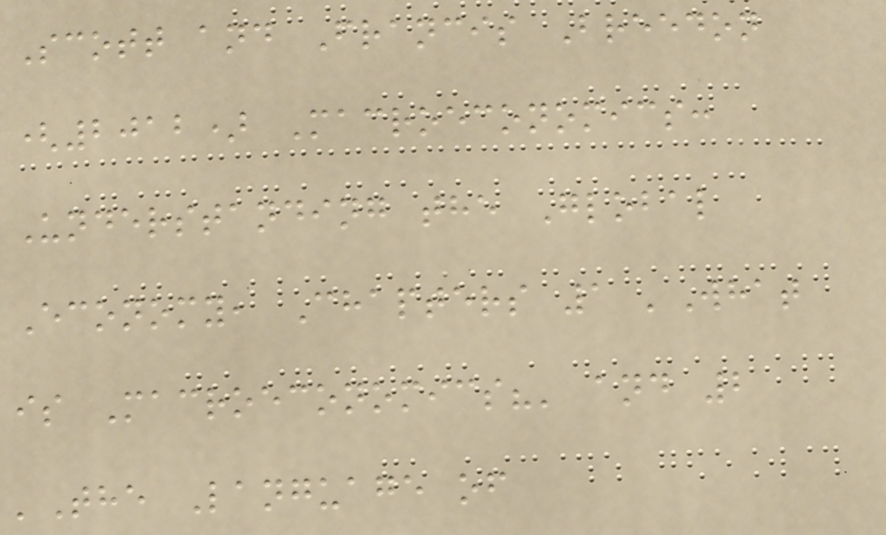Scott and Francis Breedon
(2012) Macroeconomics:
Understanding the Global
Economy, Chapters 1 'What
is Macroeconomics?' and 2
'The Language of
